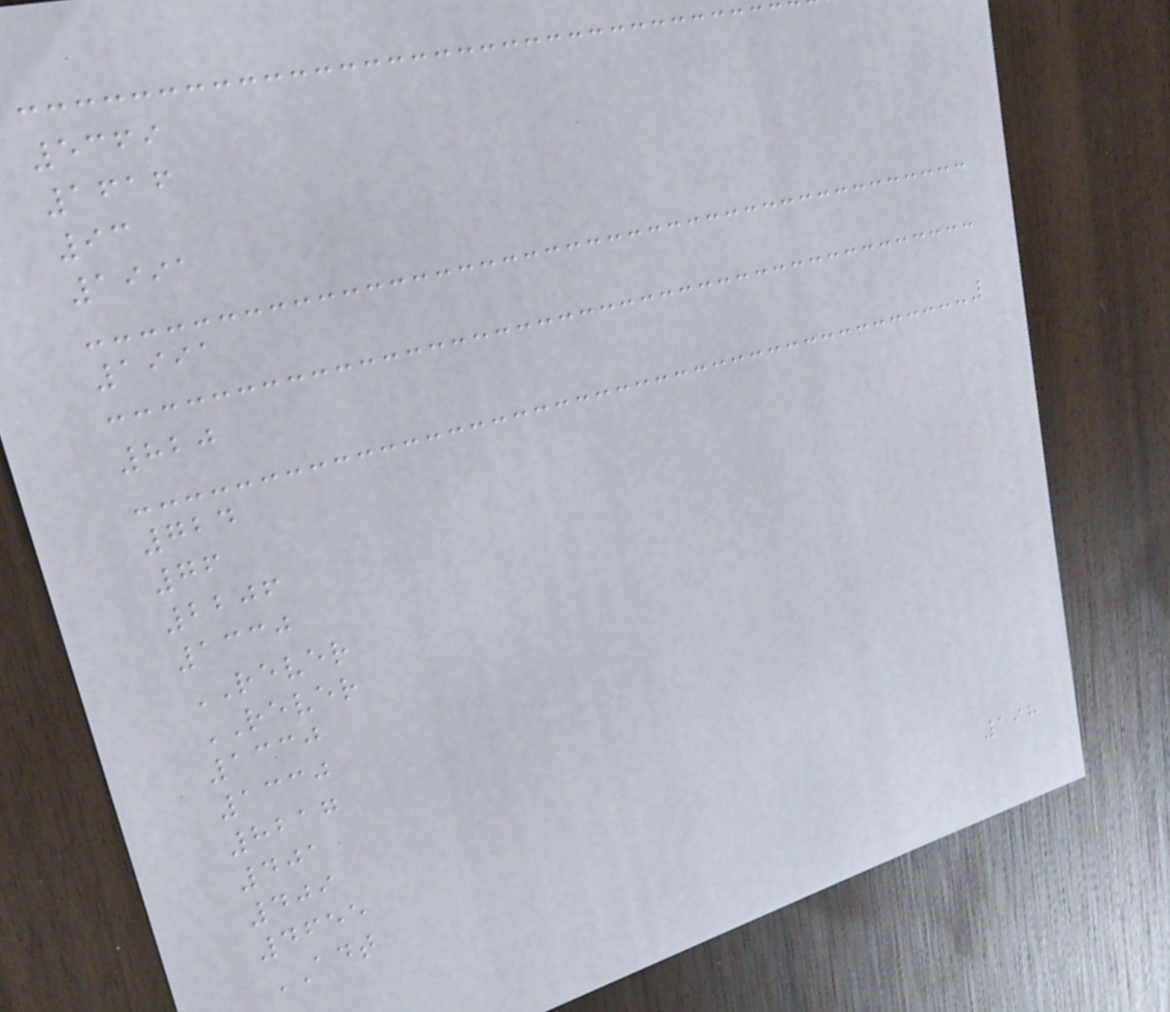5369
1616
93
1991
1991
820
724
76
2206
1330
REVER
REVER
1330
1330
8217
401
409
4655
ADT
198
